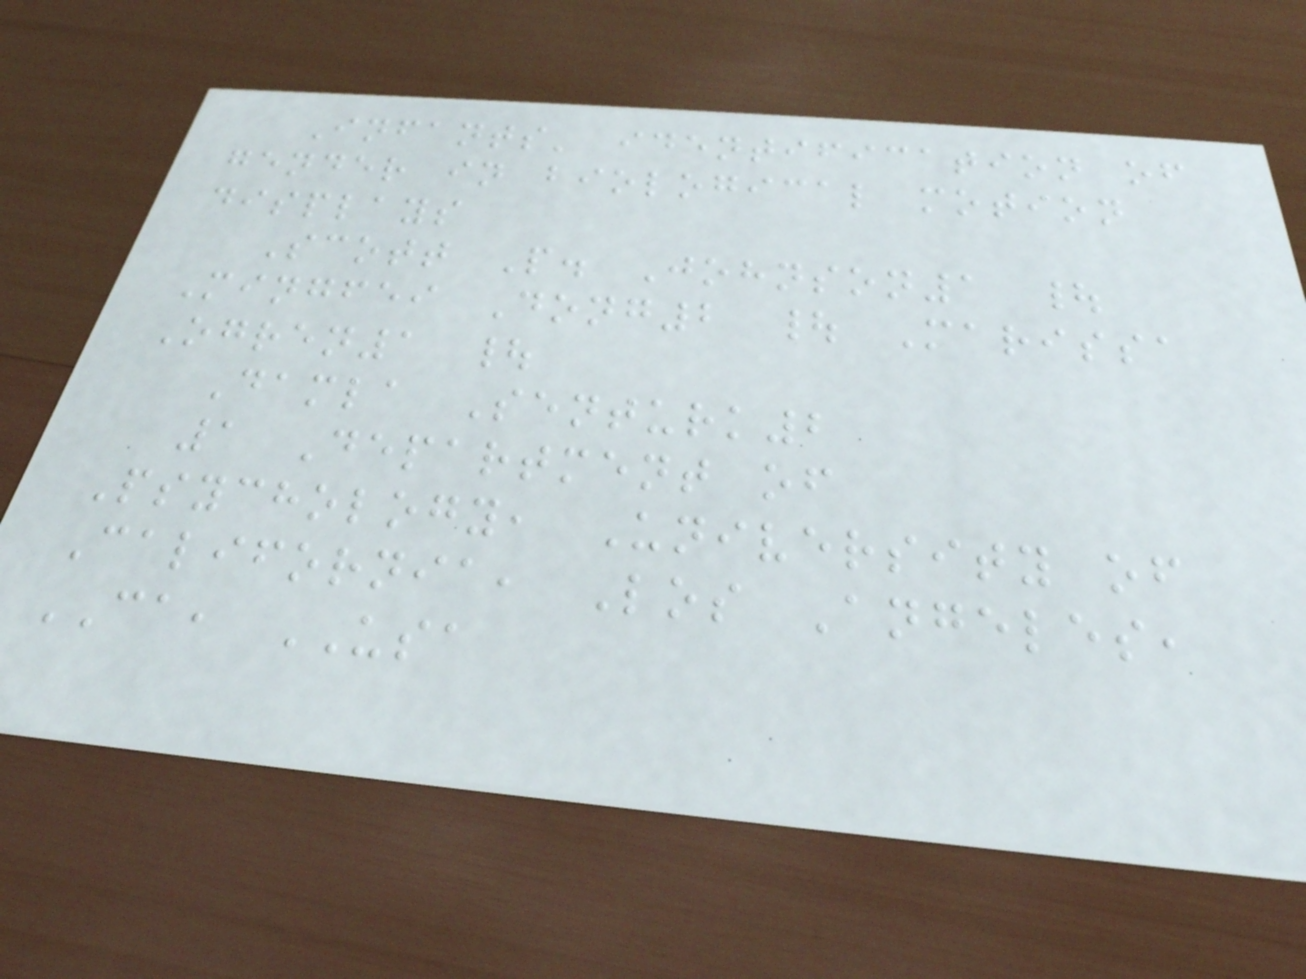Infants' identification of
gender in biological motion
displays
Scott P. Johnson1 |
Mingfei Dong2 | Marissa
Ogren1 |
Damla Senturk2
1 Department of
Psychology, University of
California, Los Angeles,
CA, USA
